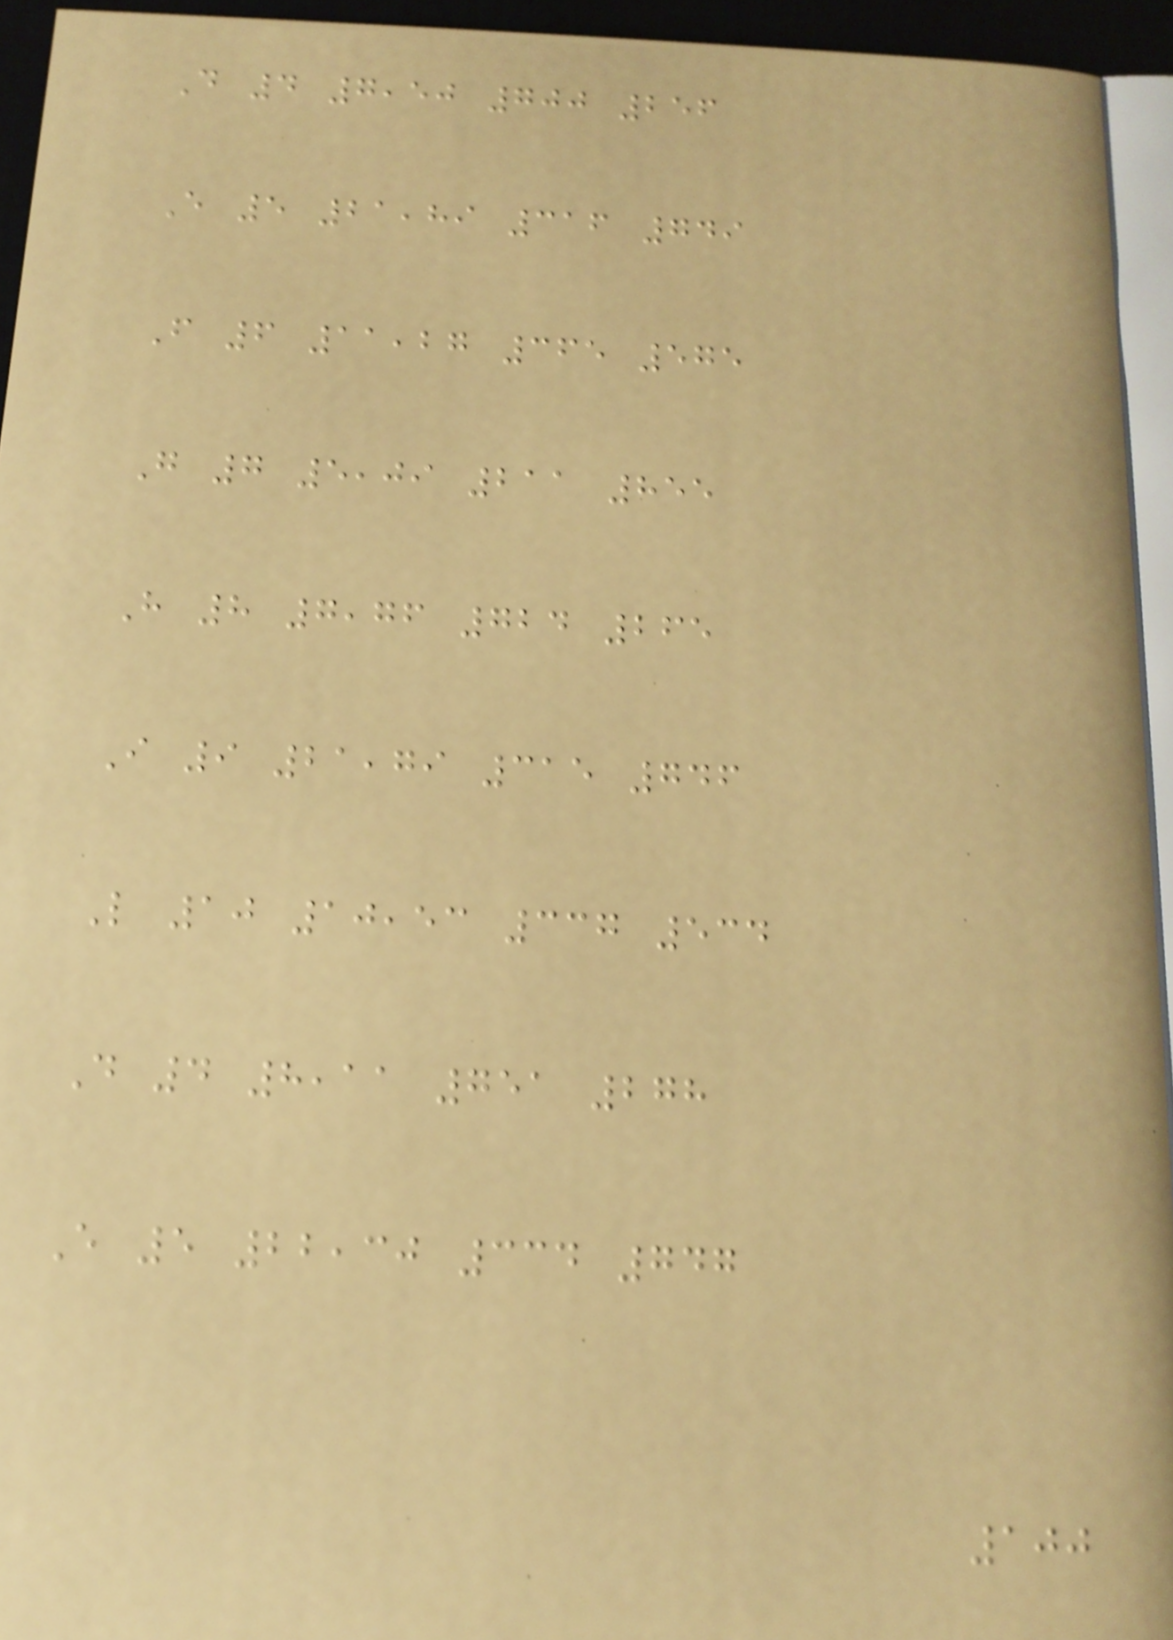D 4 7,50 700 256
E 5 21,89 316 749
F 6 11,27 365 575
G 7 5,09 211 855
H 8 7,76 724 265
I 9 21,79 315 746
L 10 10,53 337 534
D 4 8,11 751 278
E 5 22,30 334 747
100
